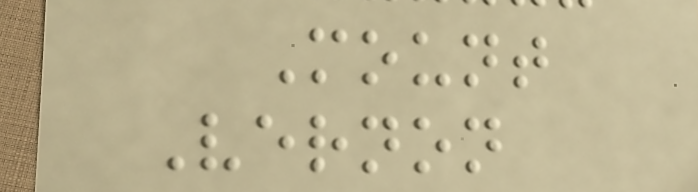Mount
Vernon
